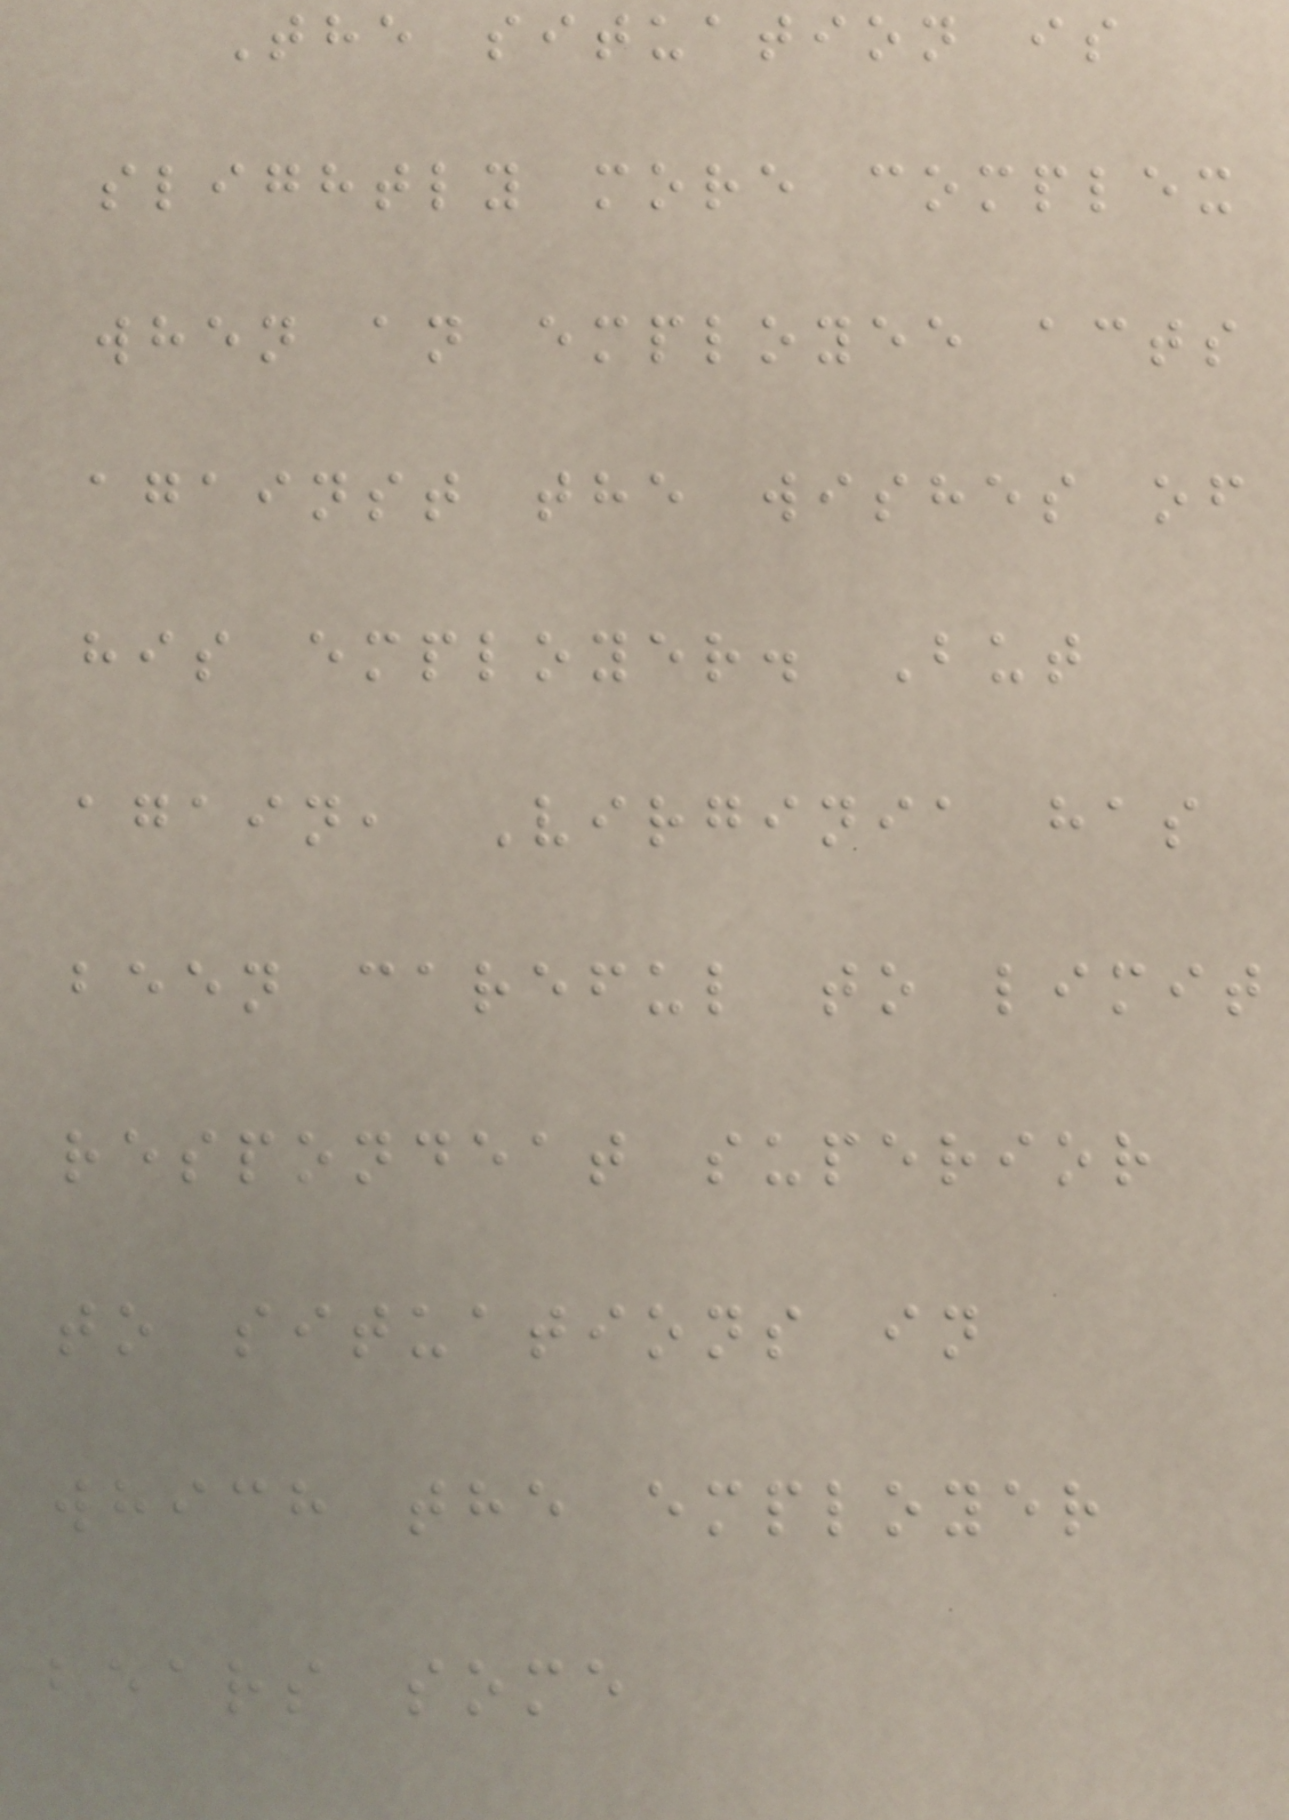The situation is
slightly more complex
when an employee acts
against the wishes of
his employer. But
again, Virginia has
been careful to limit
respondeat superior
to situations in
which the employer
bears some
